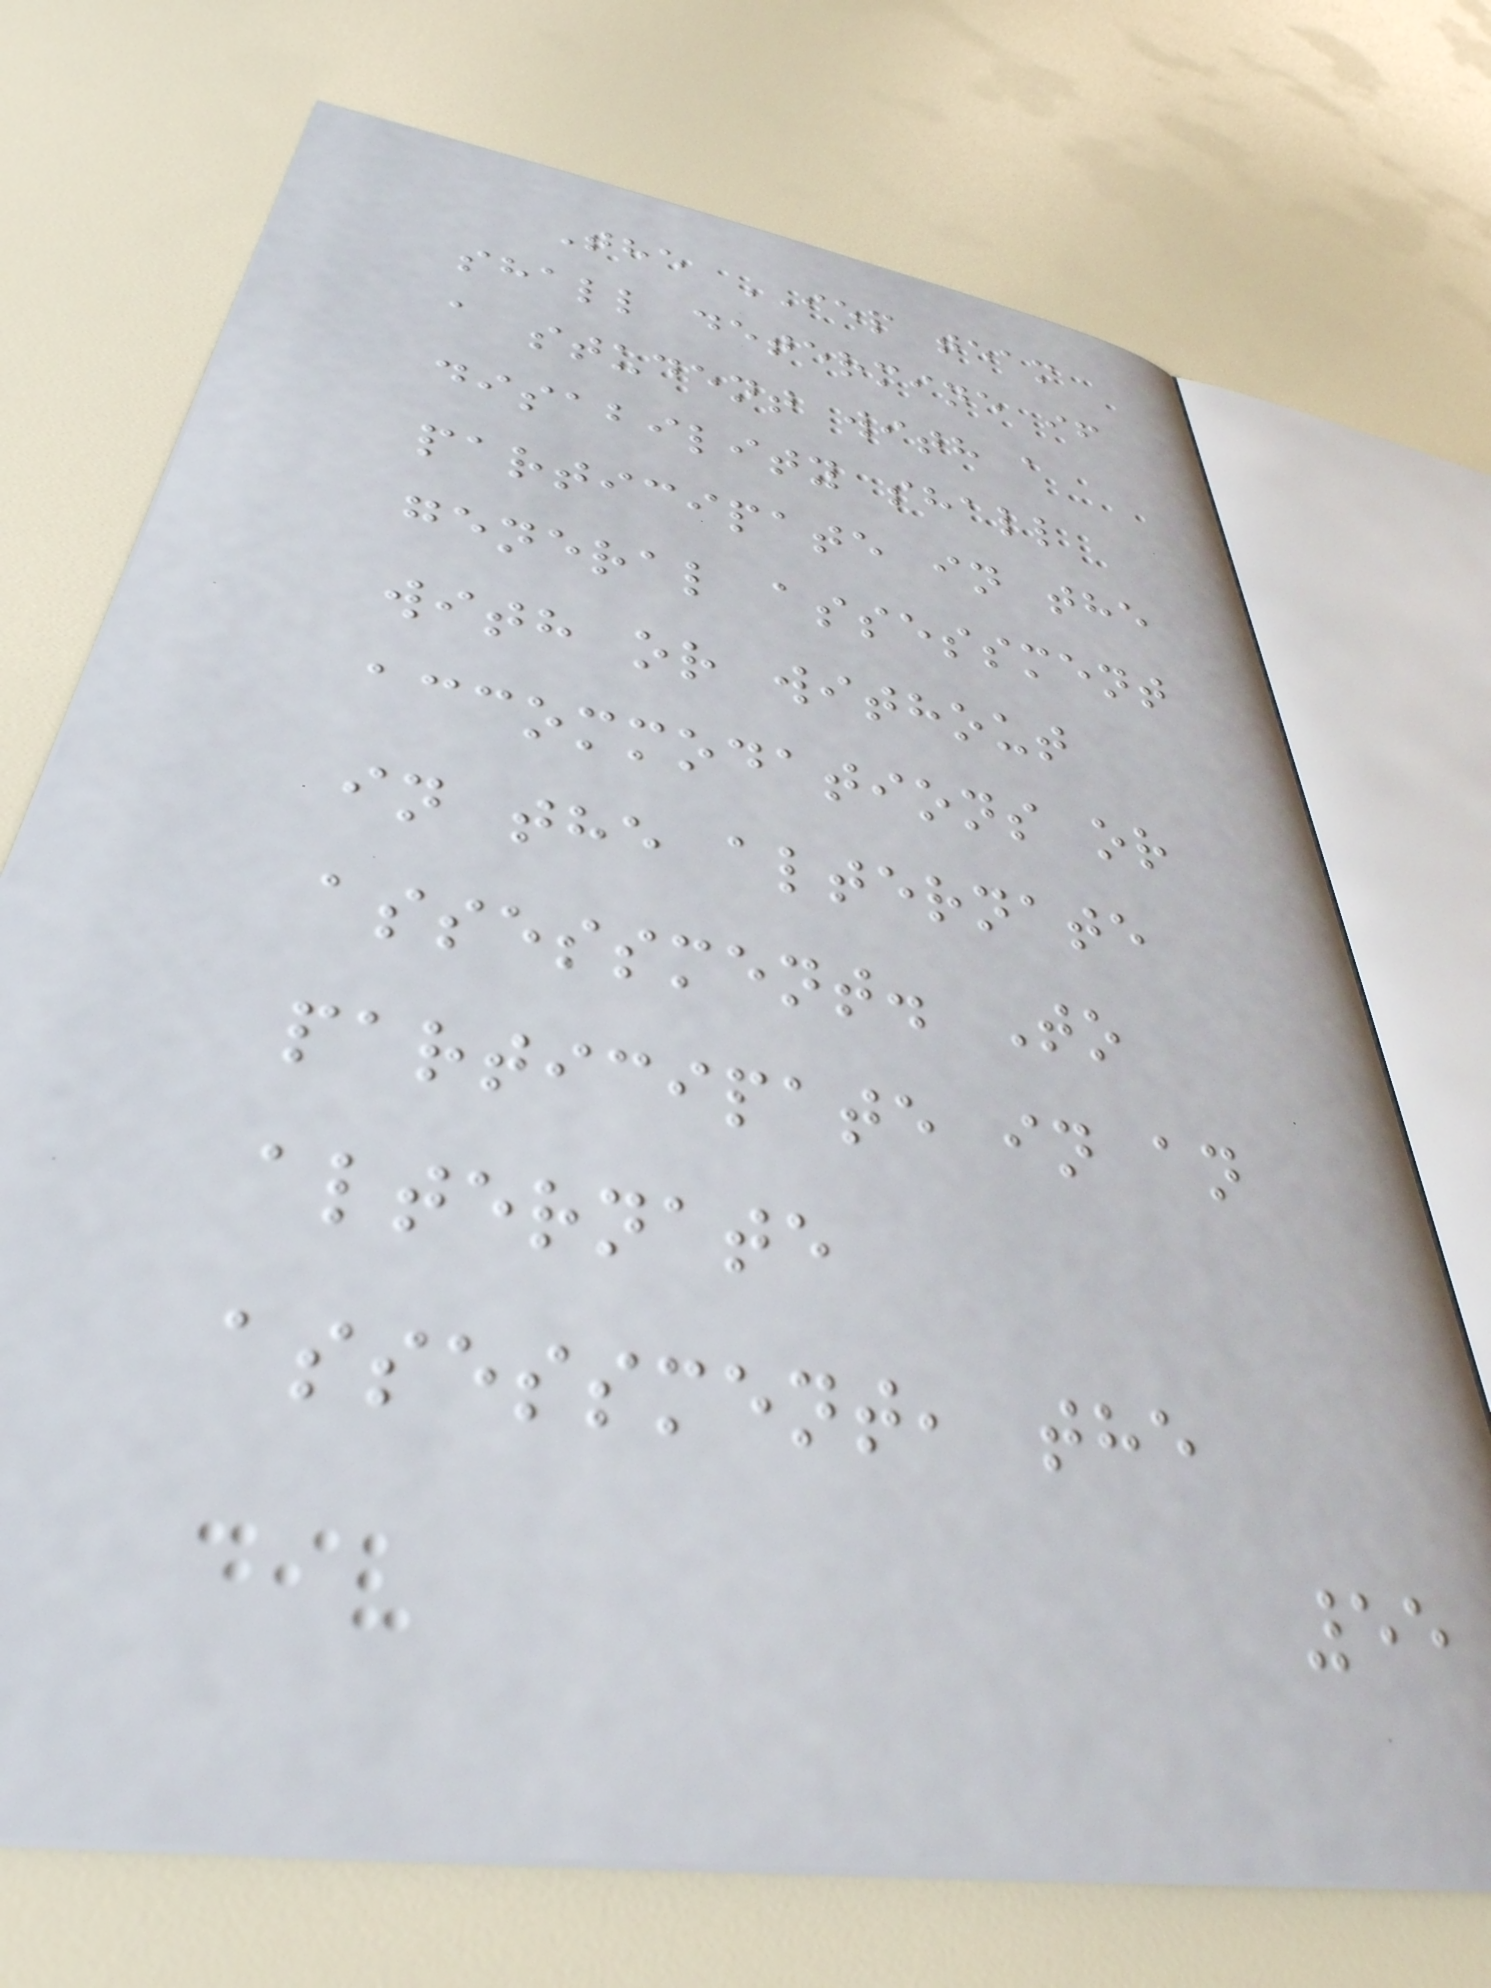The IEP team
shall determine if
a student with a
disability shall
participate in the
general assessment
with or without
accommodations or
in the alternate
assessment. To
participate in an
alternate
assessment, the
55
